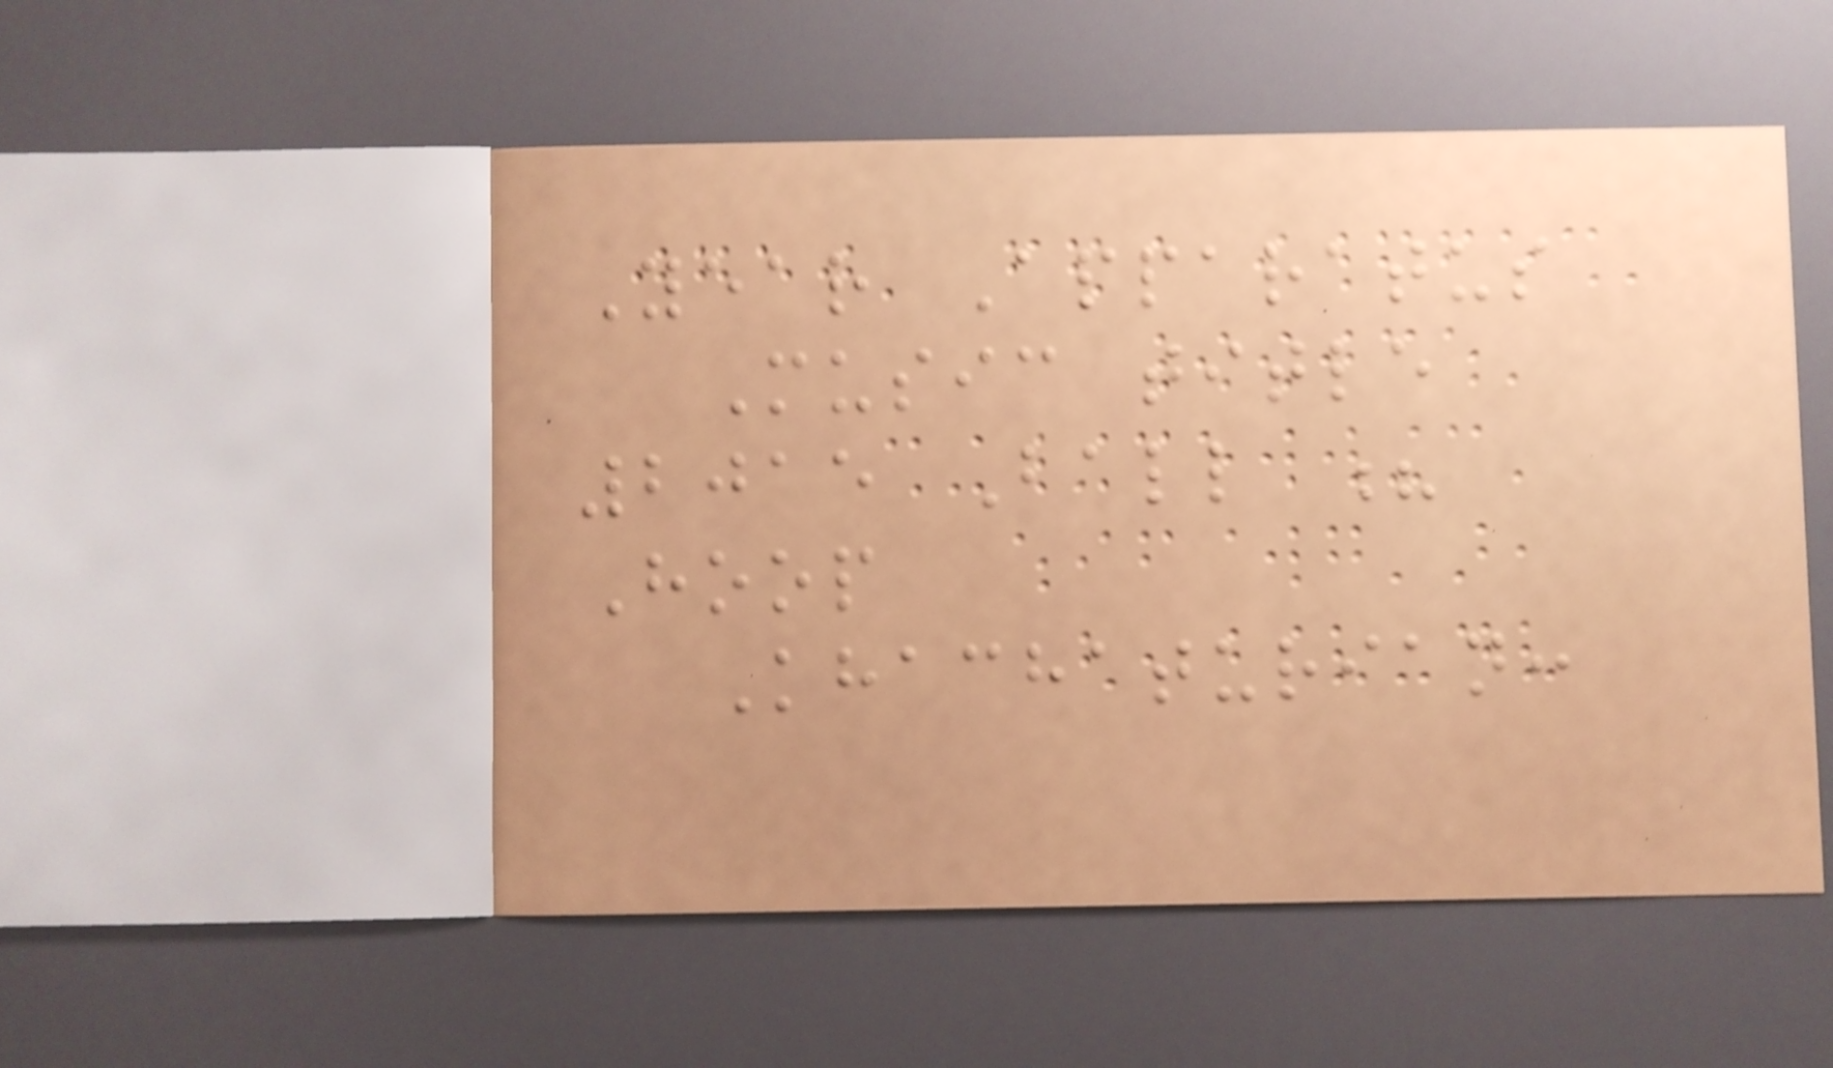Year Apparatus
Music title
2015 Ball ?
Hoop
Khachaturian:
